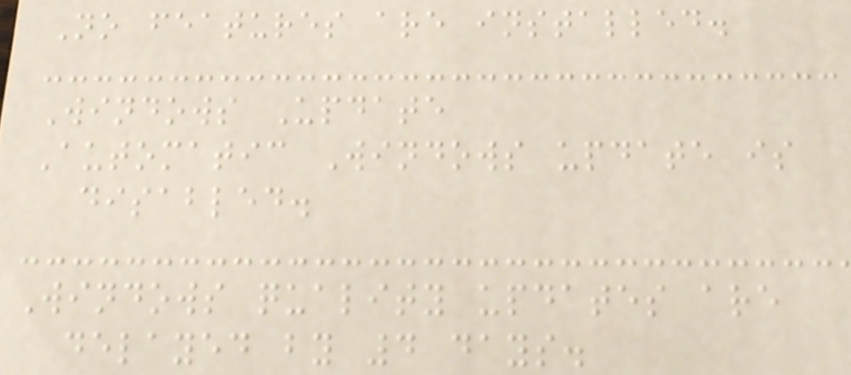No features are installed.
Windows Update
Automatic Windows update is
disabled.
Windows quality updates are
delayed by 4 days.
